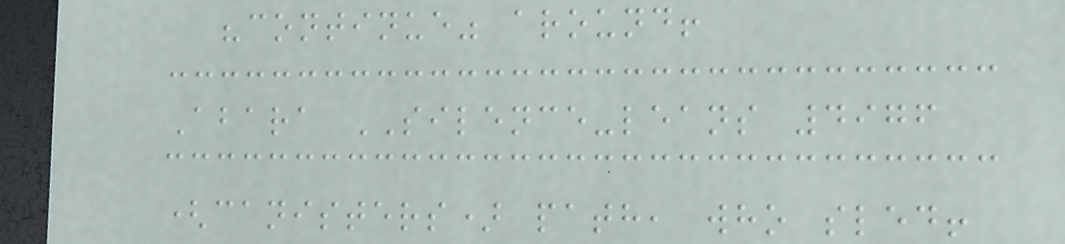"continue" around!
Abara SILENCE-leans 4976
(canisters) path, who sled!
